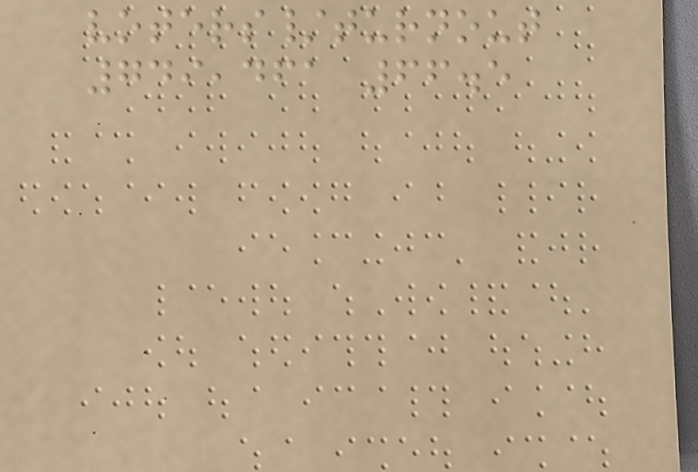voters/turnout
749,461 66.5
